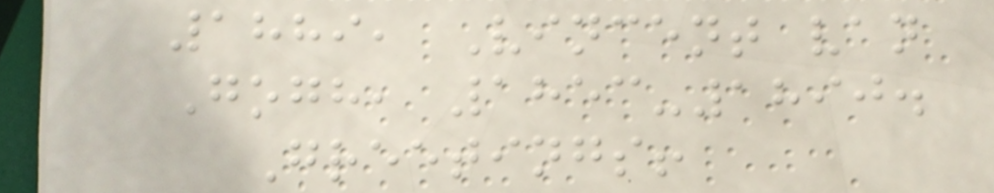1889, Vincent van
Gogh, 1853-1890.
Greetings!
